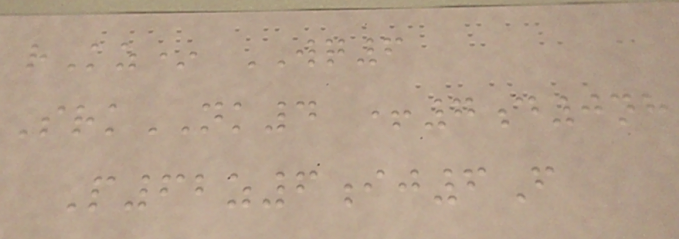rKz* WQ6
SrkNK4 +7d0nh
P62z6ij6F
